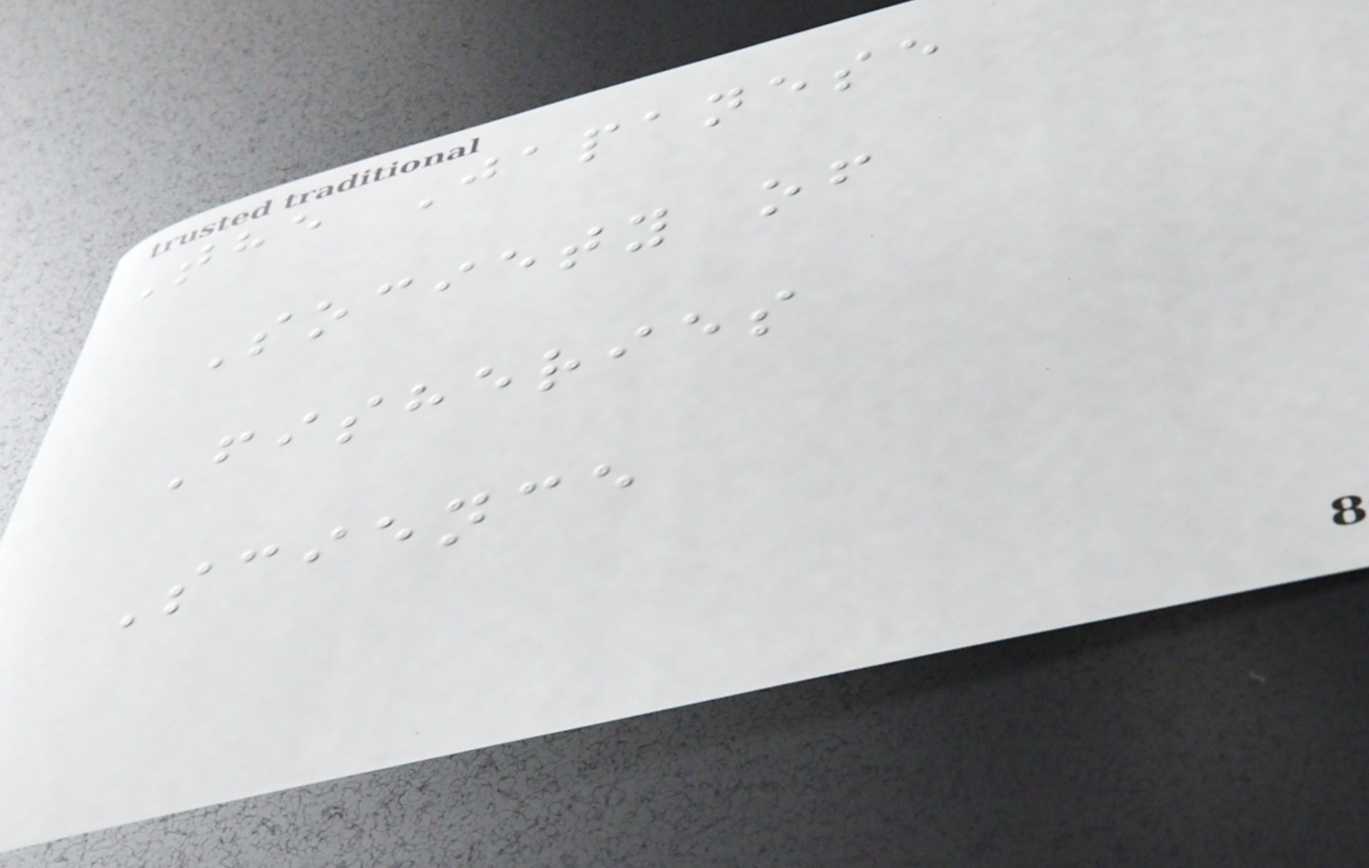The Japanese
Society of
Fisheries
Science
